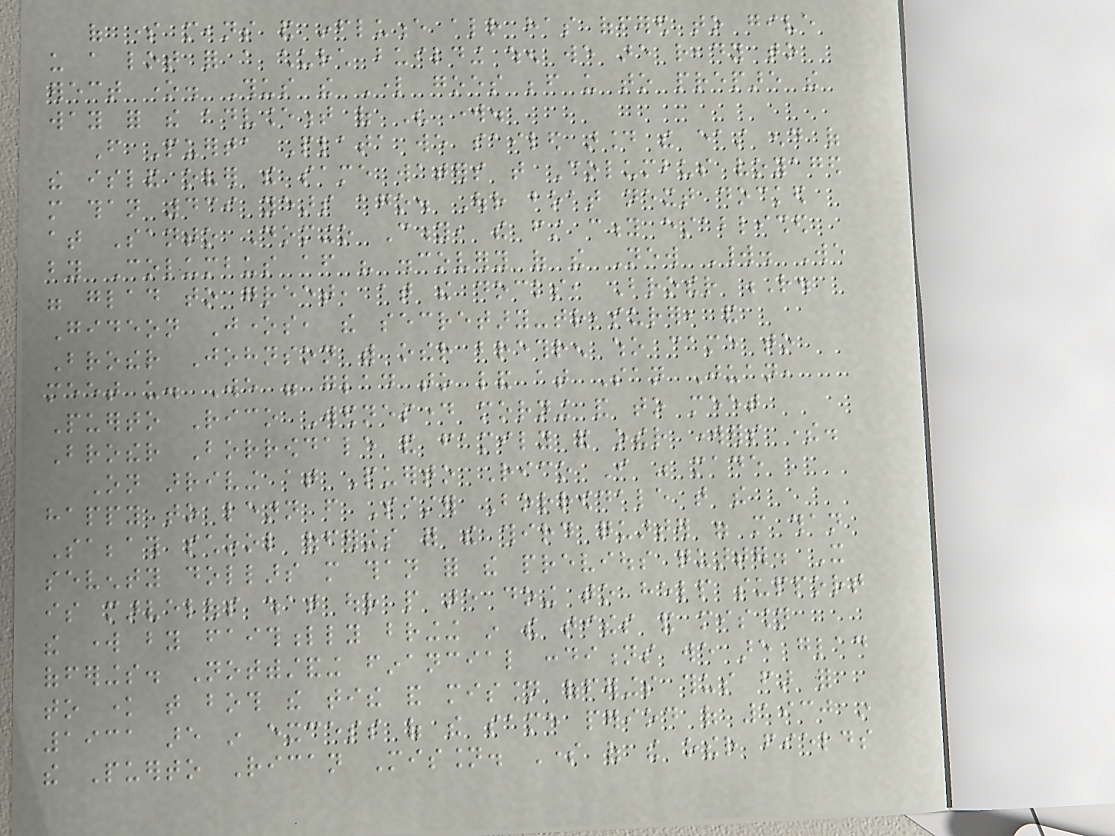of some means and influence already has offered to give
us a lot for a church building when we are ready to
erect one. Thus the Lord goes before us to prepare the
way for the advancement of His work.
From Puerta Plata we sailed around the east end of
the island over the same waters that Columbus voyaged
more than 439 years ago. Our boat next docked
at Santo Domingo City, the first city established
by Columbus after his discovery of the New World. We
were glad to greet, at the docks, Brother R.
Gideon Jones, the secretary-treasurer, and
Brother Johnson with other brethren who came to
meet us. We were glad to land at San Juan,
Puerto Rico Wednesday morning and to meet
Brother Borrowdale and family and other workers there.
On arriving at Puerto Rico I was made
happy to learn from Sister Borrowdale that the
Sabbath school offerings for the third quarter were more than
seventy dollars more than for the previous quarter. It
is marvelous what our people are doing to help support
the work by faithfully bringing in the tithes and mission
offerings. Notwithstanding financial conditions we are glad
to know that both the tithe and mission offerings thus far for
1931 are in excess of the same period of 1930 in
the Puerto Rican Mission. Some of the other fields
